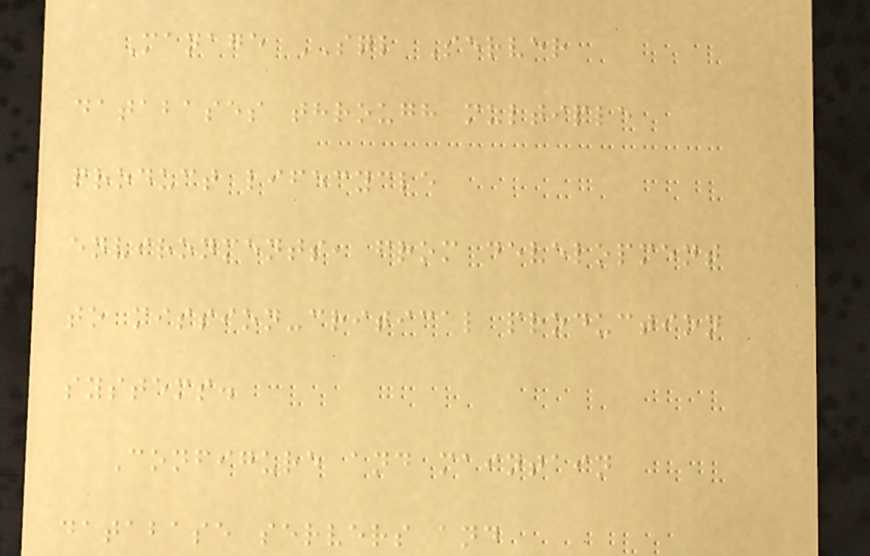Manage SQL Server
databases through multiple
product lifecycle
environments, from development
to mission-critical production
systems.
Configure and maintain
database servers and
